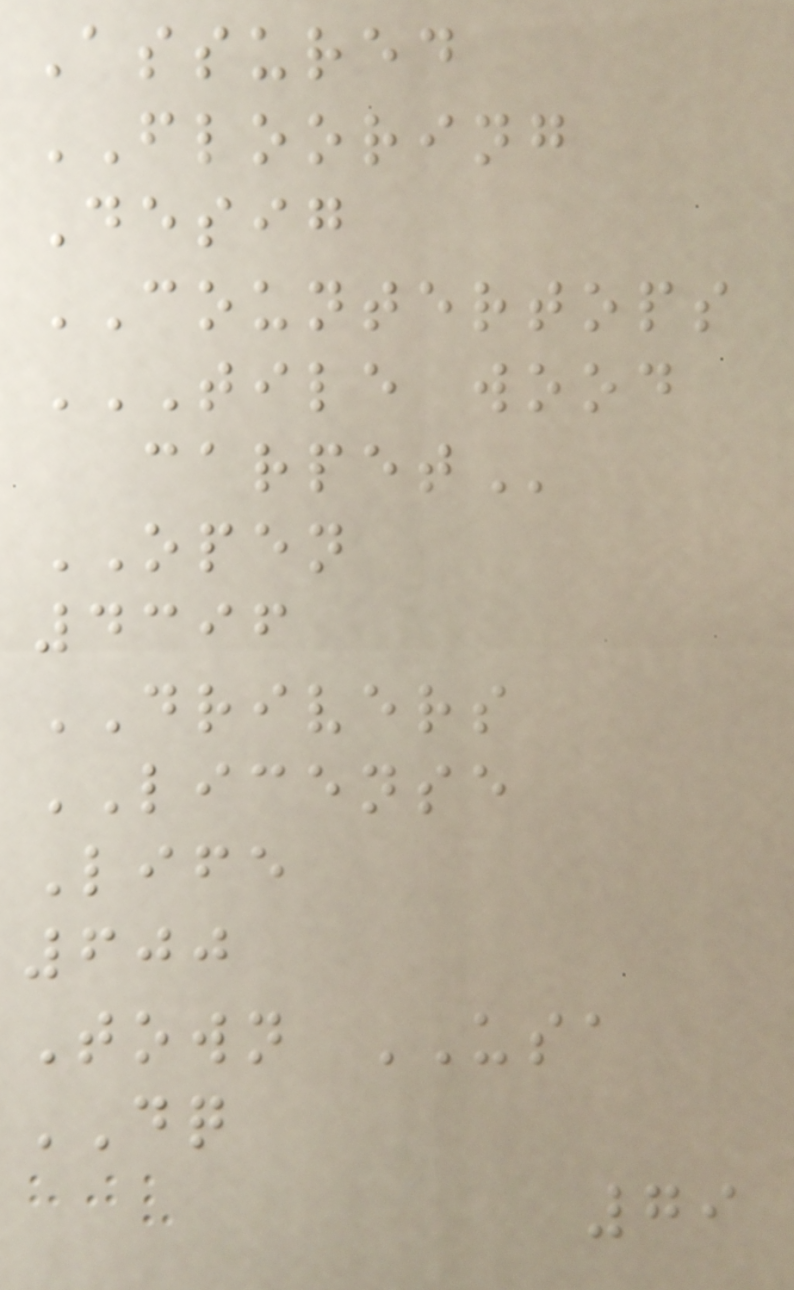Assured
FLOORING
Desig
COUNTERTOPS
TILE WOOD
CARPET
OPEN
4396
DRIVERS
LICENSE
Life
600
Town USA
DQ
79
